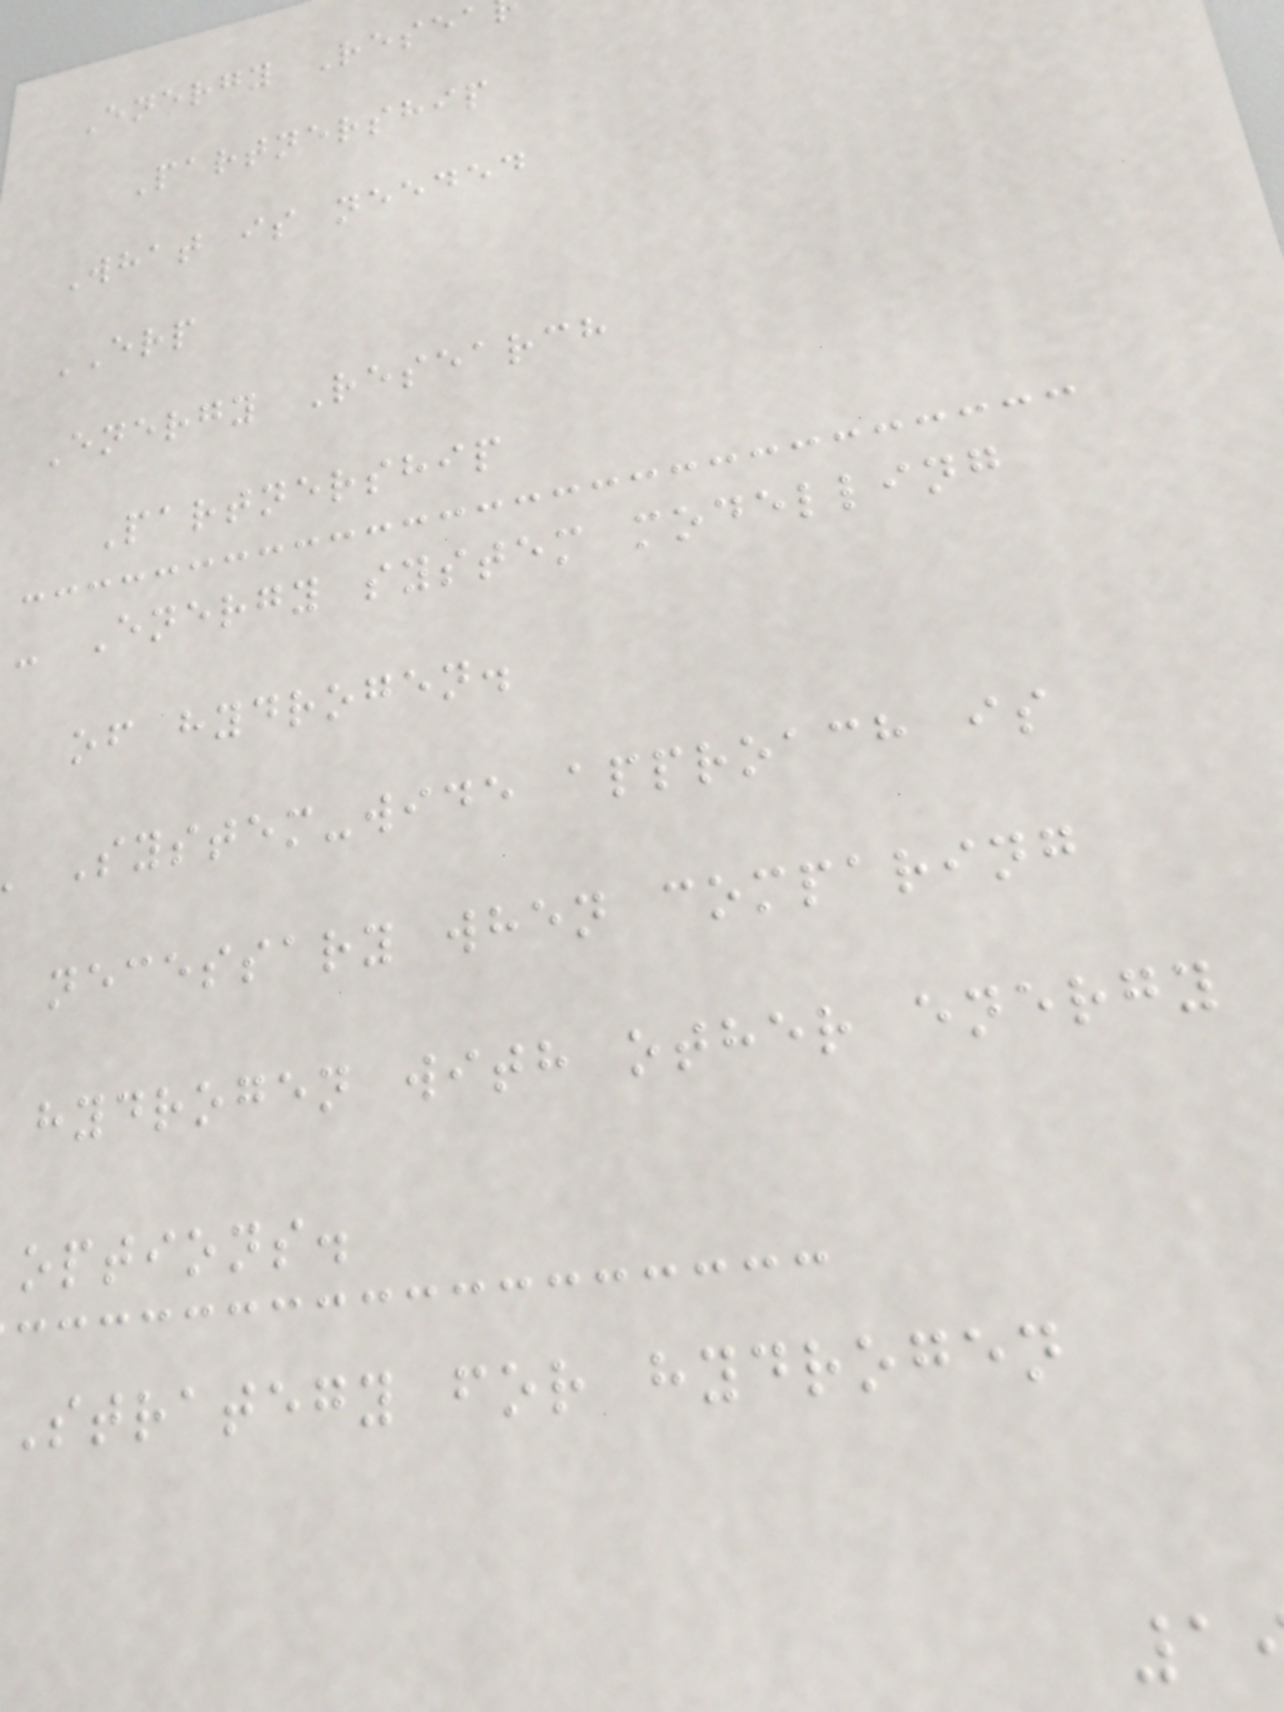Energy Resea
Partnership
What is needed
ERP
Energy Research
Partnership
- Energy system modelling
of hydrogen.
System-wide approach is
necessary when comparing
hydrogen with other energy
options.
Strategy for hydrogen
